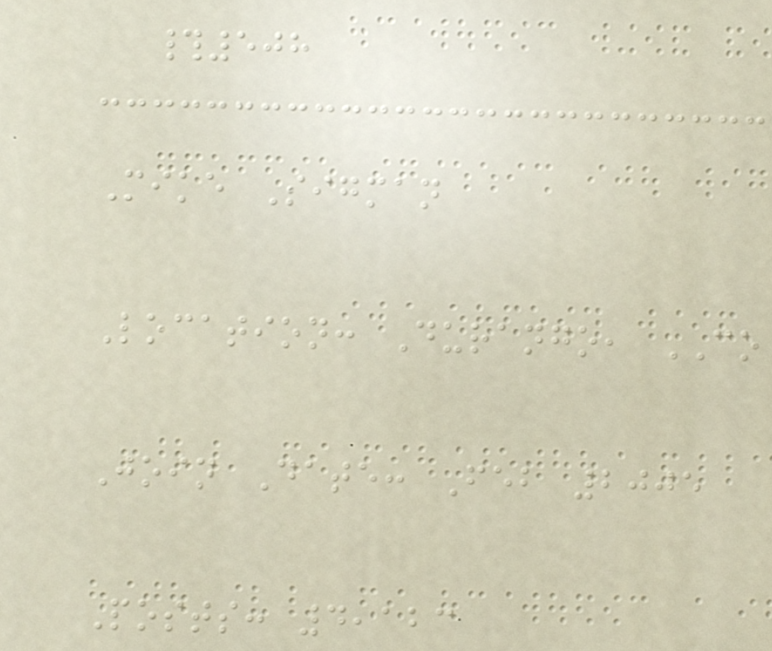#508
Mike Sigman
Location: Durango, CO
Join Date: Feb 2005
Posts: 4,123
